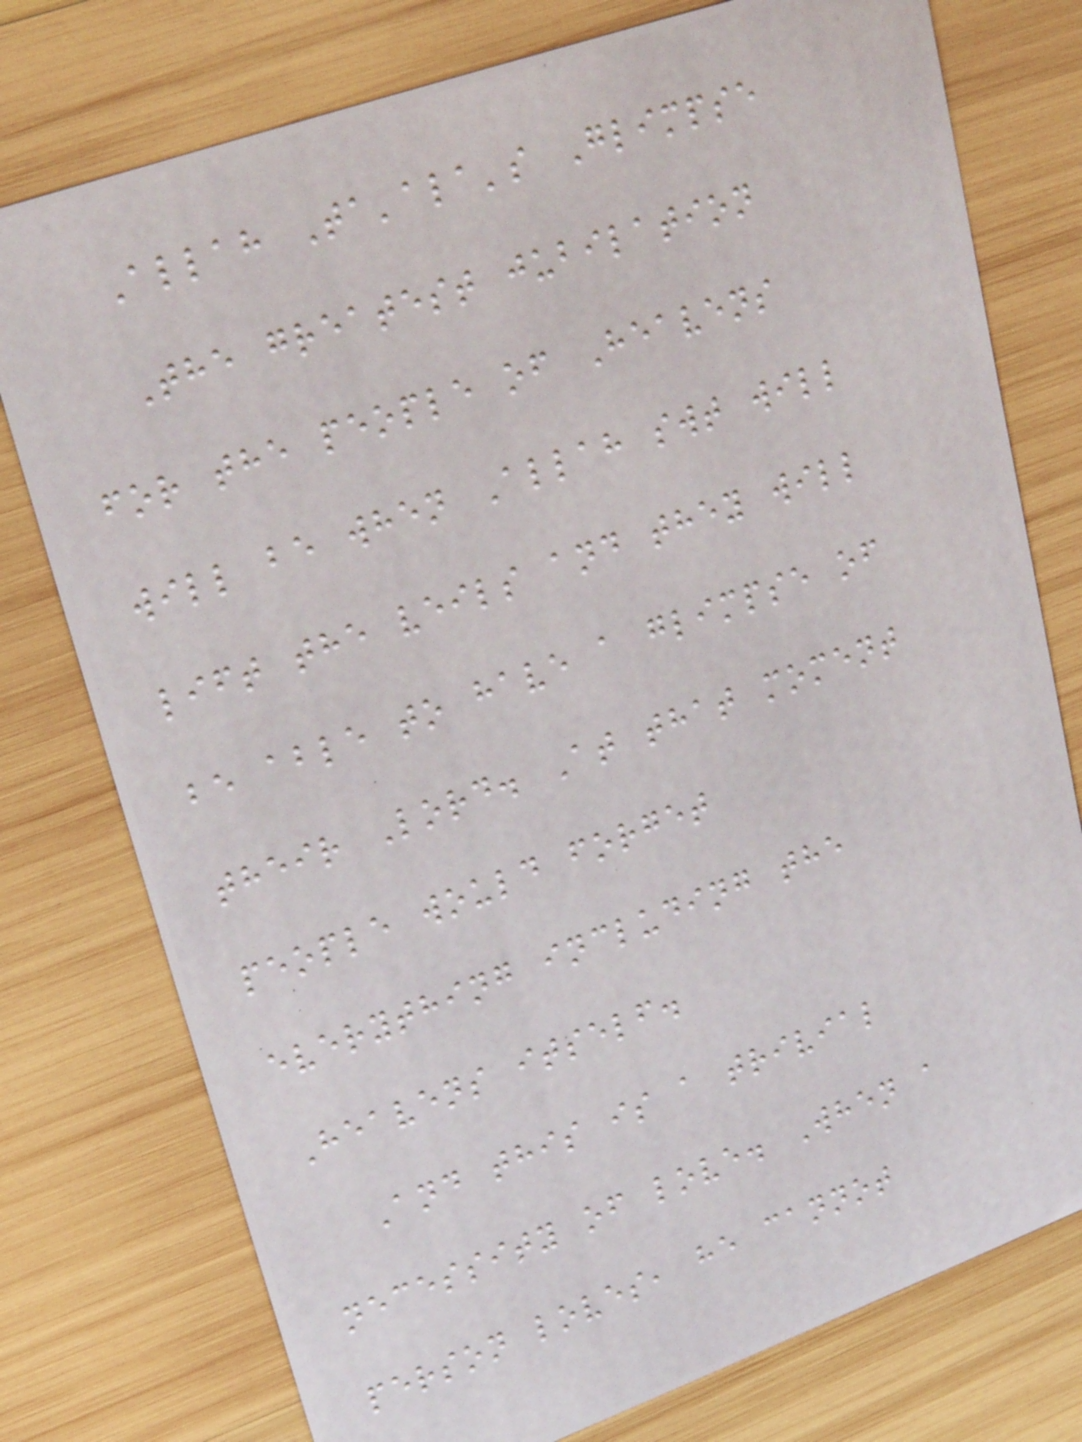Allah Ta'ala's Glimpse
The greatest jubilation
for the people of Heavens
will be when Allah swt will
lift the veils and they will
be able to have a glimpse of
their Lord. At that moment
people would forget
everything including the
Heavens itself.
And this is a trivial
necessity of love. When a
person loves, he cannot
